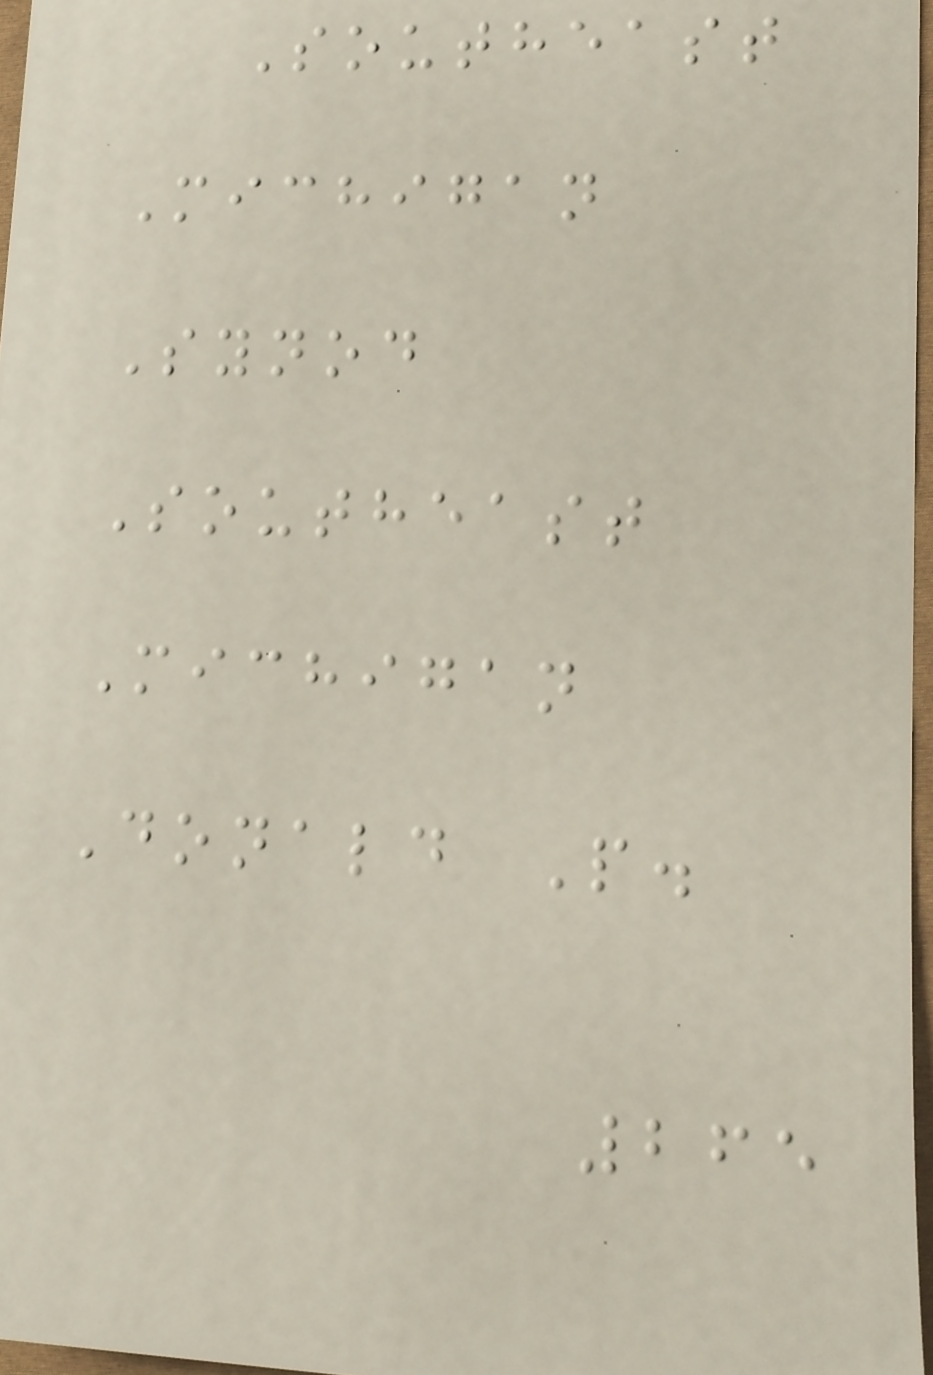Southeast
Michigan
Synod
Southeast
Michigan
Donald P.
265
